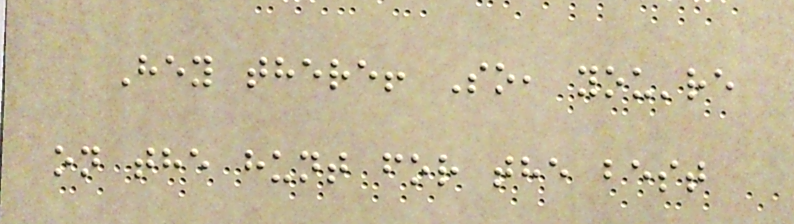Hey there! So, you're
on the hunt for the best
